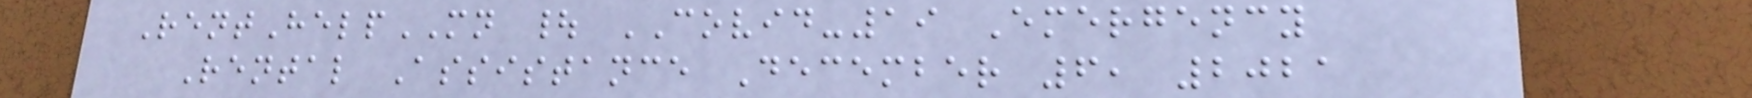RentHelpMN | COVID-19 Emergency
Rental Assistance December 6, 2021
